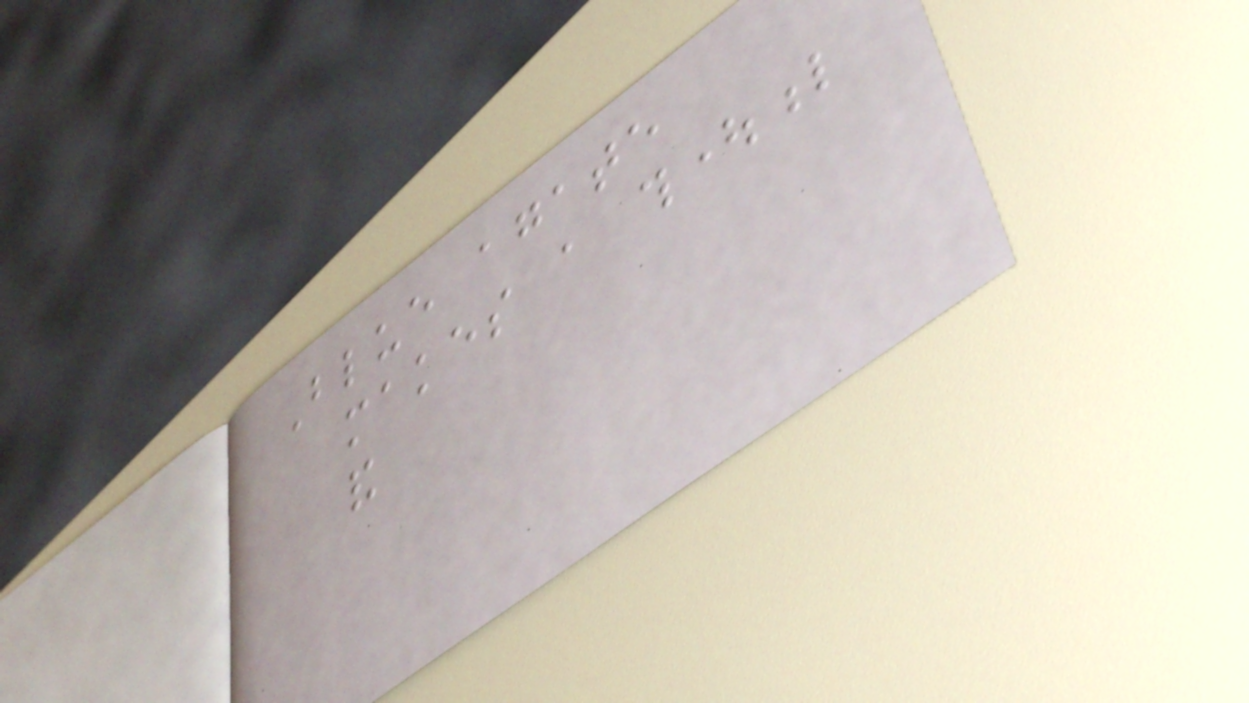Blue agate
makes a thoughtful
and
